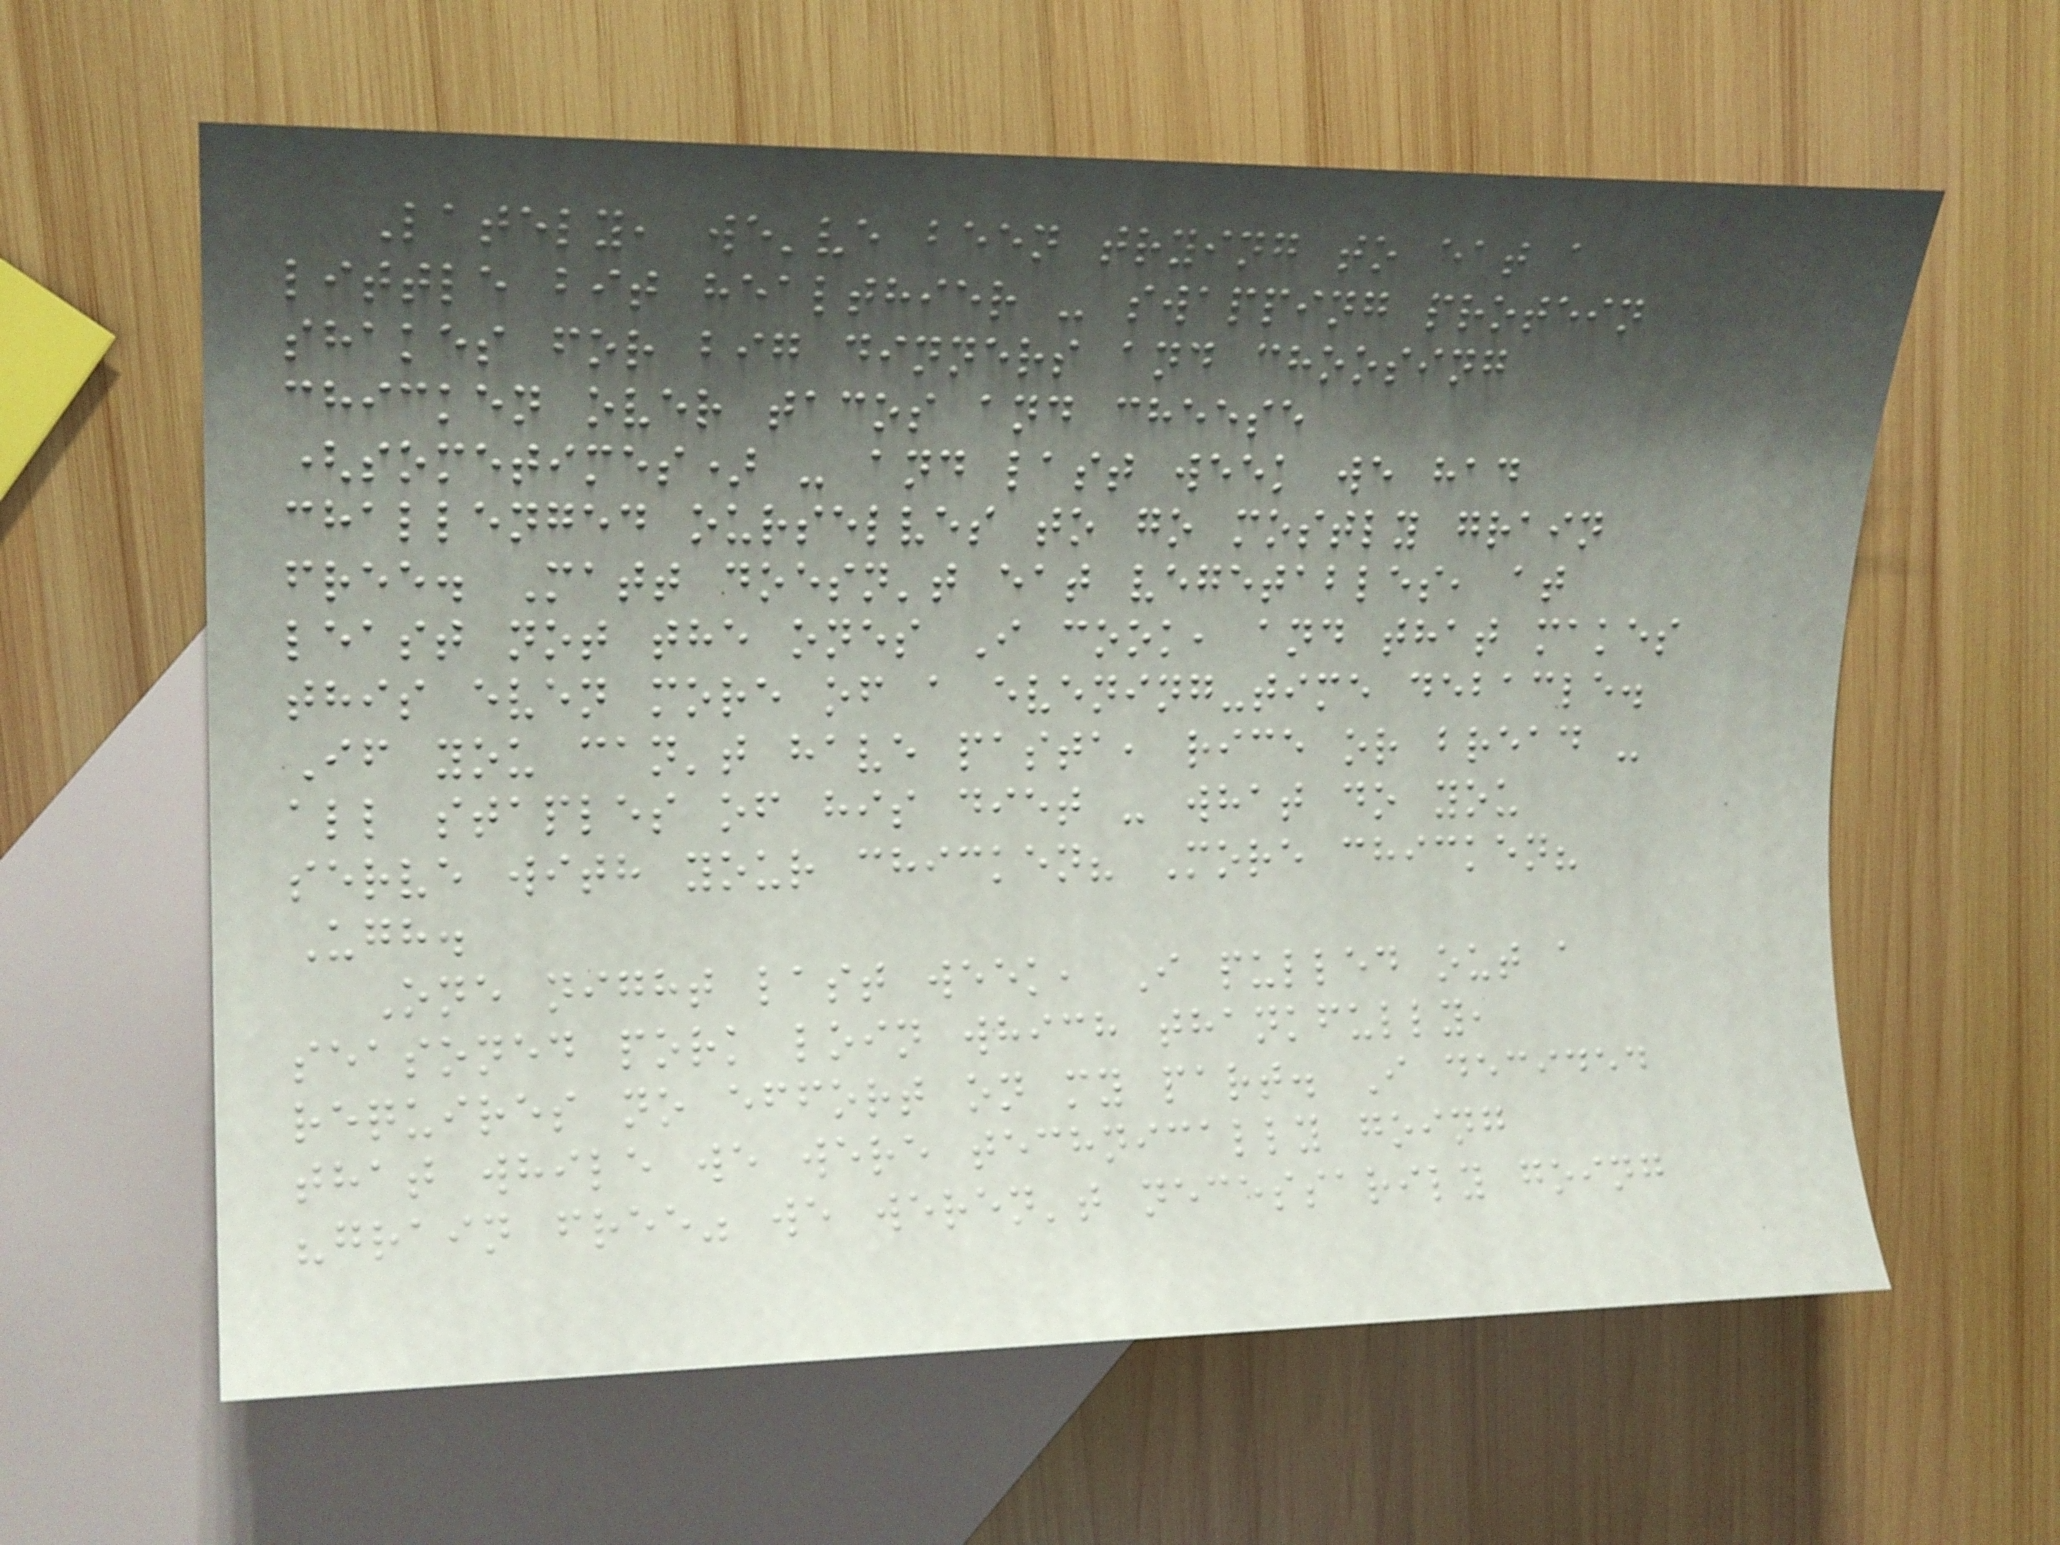Lately, we've been trying to eat a
little bit healthier - swapping protein
shakes for big dinners and choosing
chicken over tacos and cheese
(sometimes) - and last week we had
challenged ourselves to go mostly grain
free. Matt doesn't eat vegetables, at
least not the ones I cook, and that makes
this even more of a evening-time debacle.
If you can't have pasta, rice or bread -
all staples of his diet - what do you
serve with your chicken? More chicken?
Ugh.
One night last week, I pulled out a
seasoned pork loin which thankfully,
requires no effort on my part. I decided
that while we were technically going
"grain free" we weren't necessarily going
